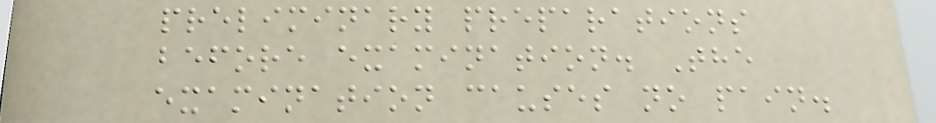preliminary preparations
before examination. The
examination causes no pain.
